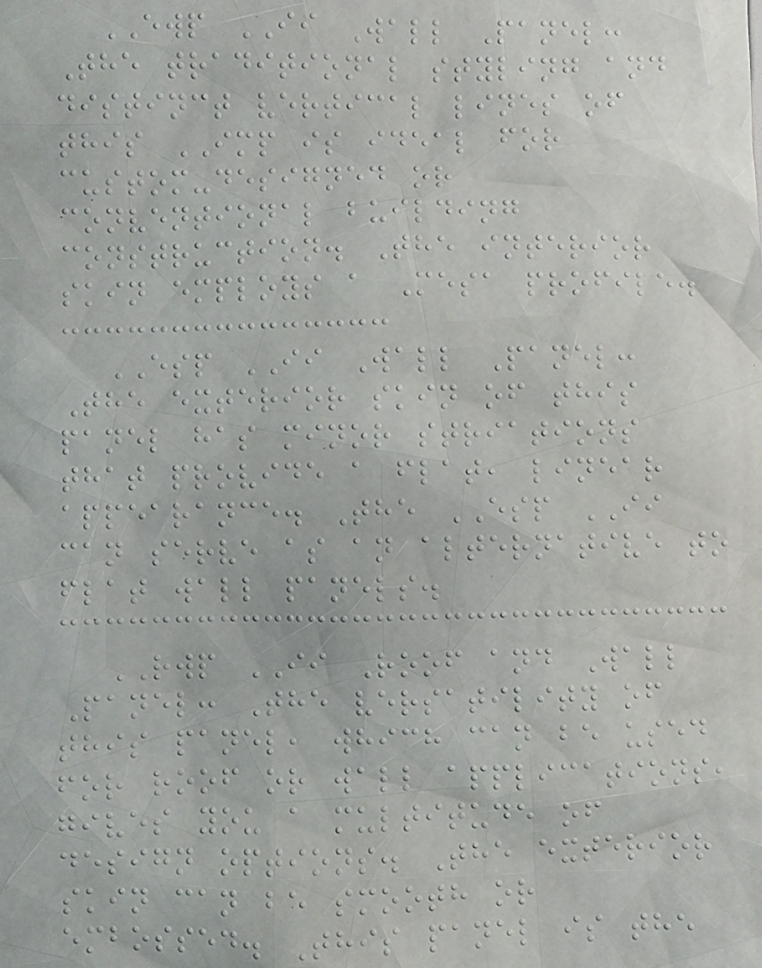EWP II Wall Panel:
The traditional styling and
distinct vertical lines of
this IMP is ideal for
custom-designed or
conventional building
construction. The interior
skin employs a Mesa profile.
ESP II Wall Panel:
The exterior skin of this
panel has minor striations
that provide a flat, linear
appearance. The ESP II
can serve as an alternative to
flat wall panels.
RWP II Roof and Wall
Panel: The versatility of
this panel, which can be used
for roof or wall applications,
gives you a multitude of
design options. The exterior
skin can be smooth or
embossed. This panel is the
